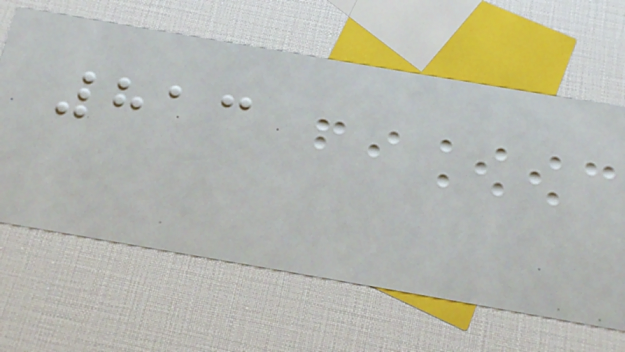813
